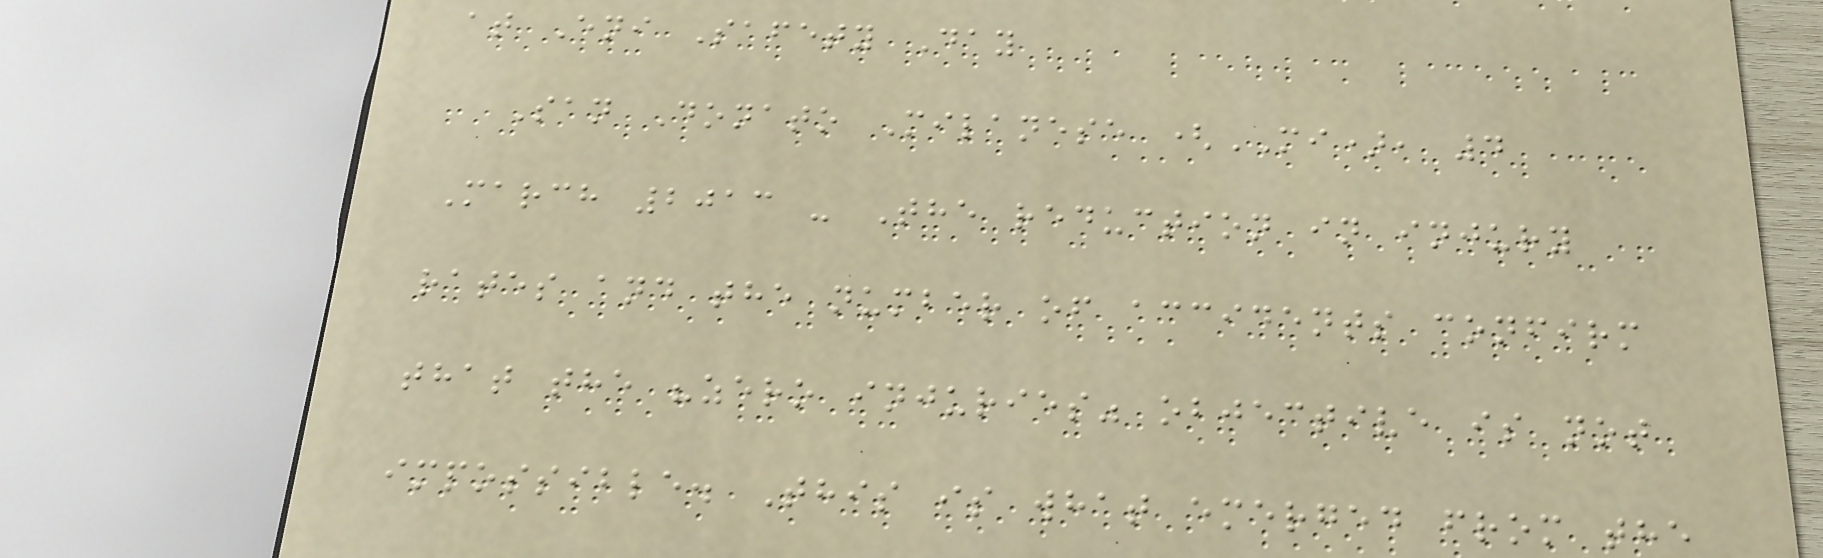at Eni Safety Day
San Donato Milanese (MI), 4
March 2013 - The reduction in injury
rates and the number of accidents confirm
that the "zero injuries" objective is not
impossible. This is what emerged from the
